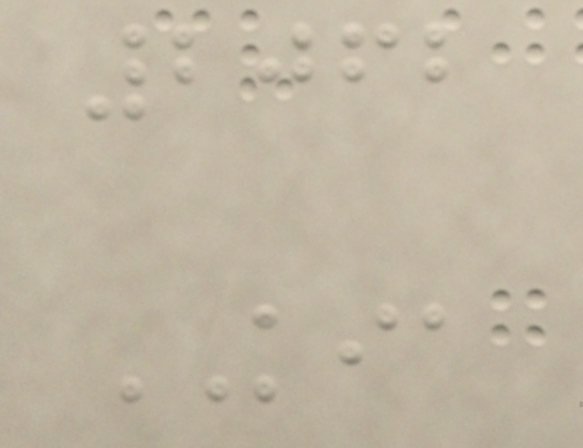2062
KIA
